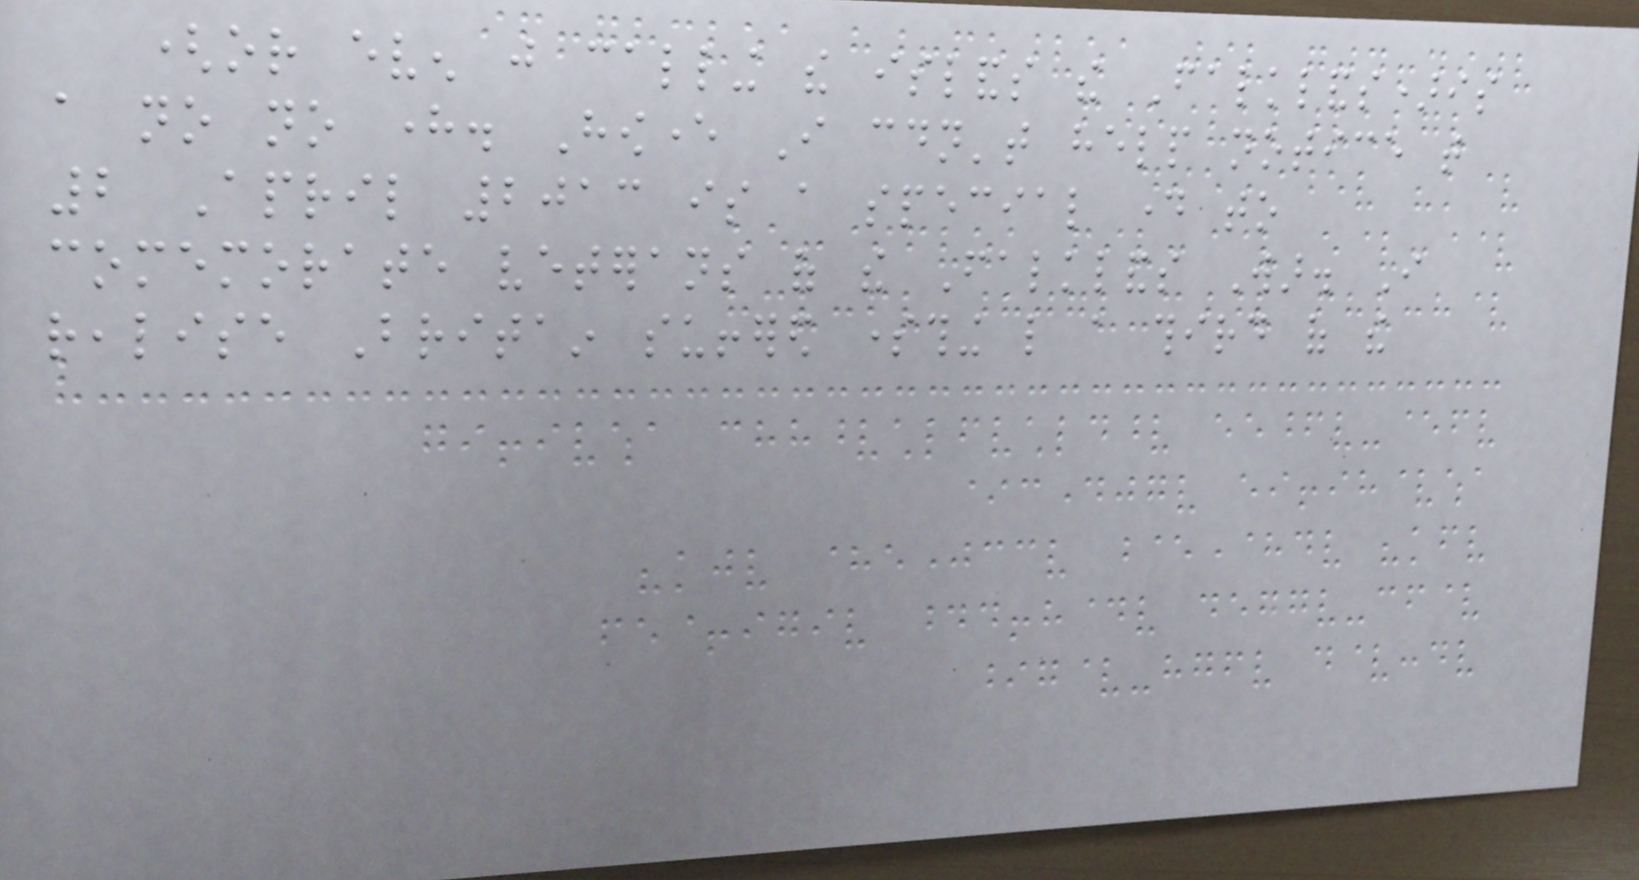(or even just calling the islands the Falklands)is
a no no here. However I couldn't help notice that
2 April 2013 is a special day to
comemorate veterans of the Falklands War. I
realise Britain suffered something like a third of the
